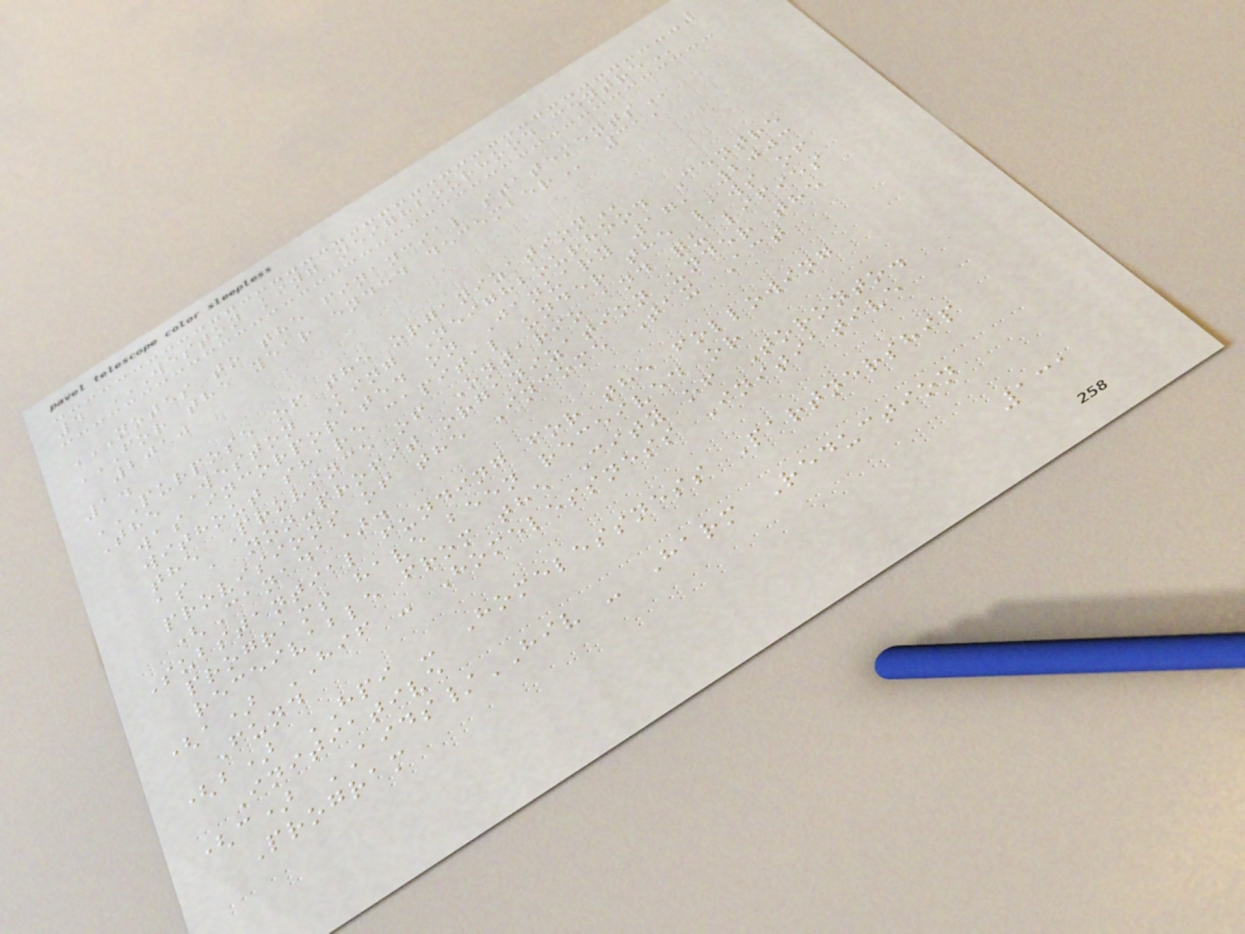4 WESTON KING NEIGHBOURHOOD CENTRE
NOTES TO THE FINANCIAL STATEMENTS
FOR THE YEAR ENDED DECEMBER 31,
2010
1.
PURPOSE OF THE ORGANIZATION
The Weston King Neighbourhood Centre
was incorporated on January 17, 2003
without share capital under the laws of
the Province of Ontario and qualifies
as a non-profit organization under the
provisions of the Income Tax Act
(Canada).
Substantial funding for the following
programs have been received or
receivable from the City of Toronto.
(a) HIF - Homelessness Initiative
Fund
(b) HPI - Homelessness Partnership
Initiative
(c) AIDS/HIV - Harm Reduction
Program
131
